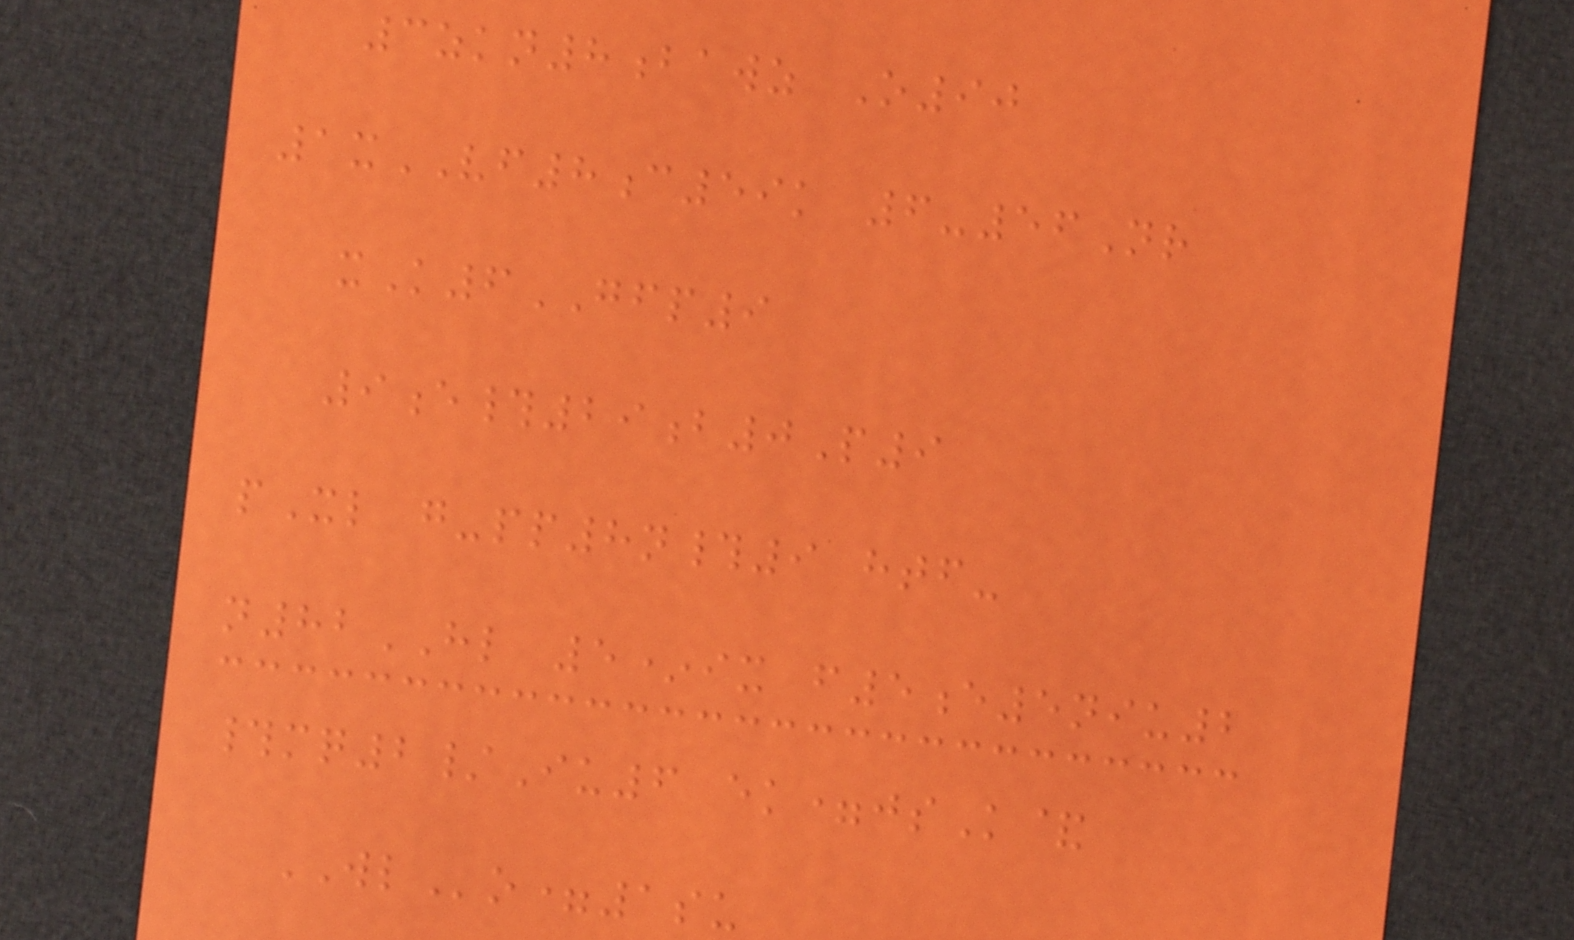3zkn8bawz O90
1xVF8c59k 6-56Nr
xK6GFP9
9e#29b0P9
pXl g-pp8n#9 htf-
n82HL 5*ix f5e5niu2
#mq2/Iu6 ek=jsK&
WLo=1su
